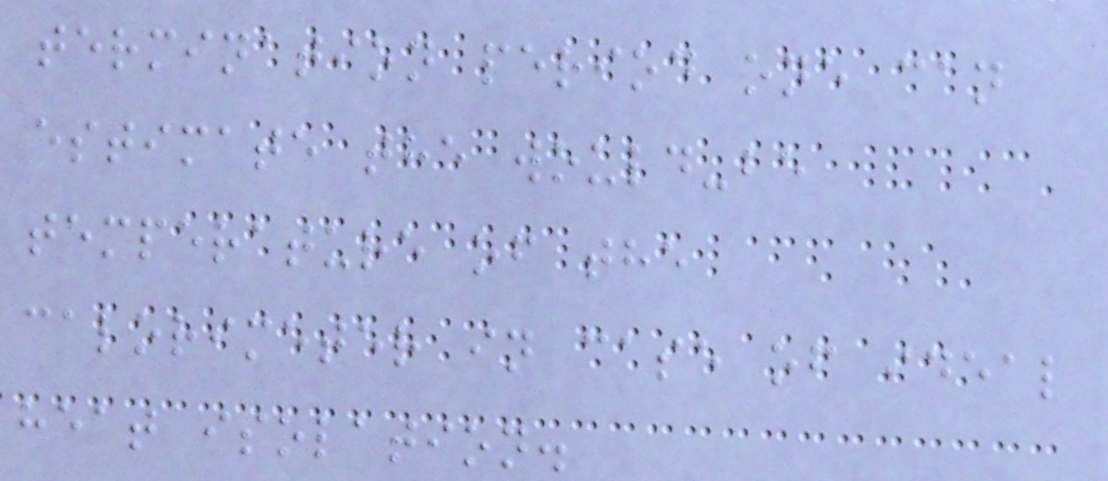termination period one can
estimate the would-be
temperature of the
calorimeter in case of ideal
heat isolation.
